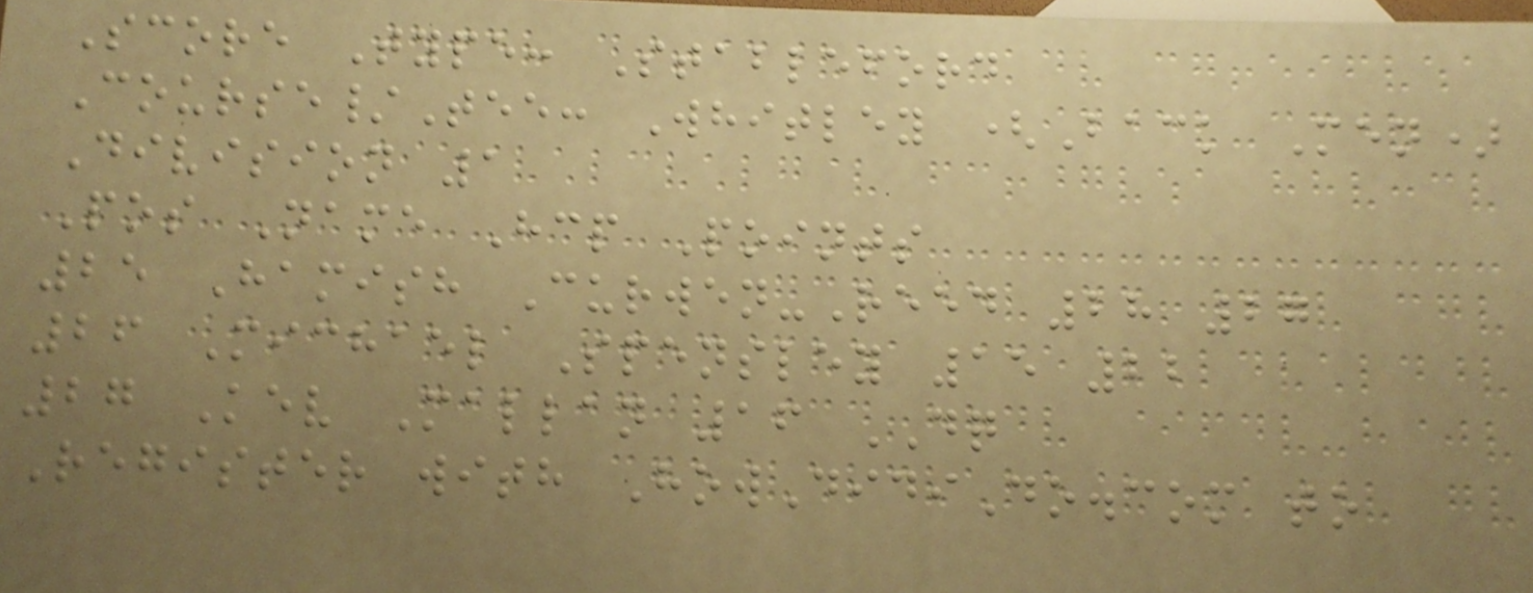Score Type: Stableford
Course/Tee: Whitley (Back Men)
Division 1
Pos Name Hcp Points
25 Hamish Curwen-Reed 28 27
26 Michael Spensley 15 22
27 Kev Mallan 16 DQ
Register with HowDidiDo.com to
